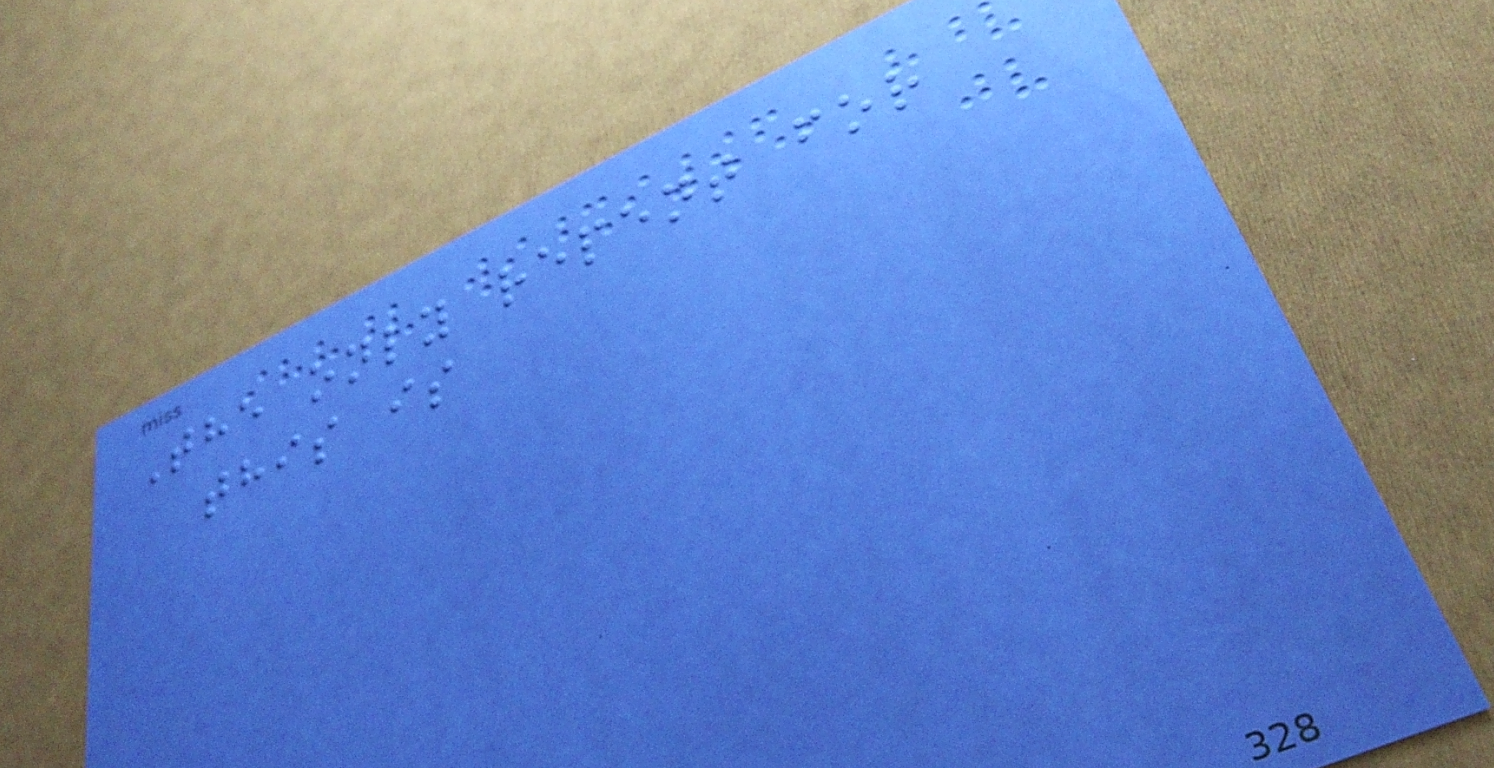The only repent for
this is
